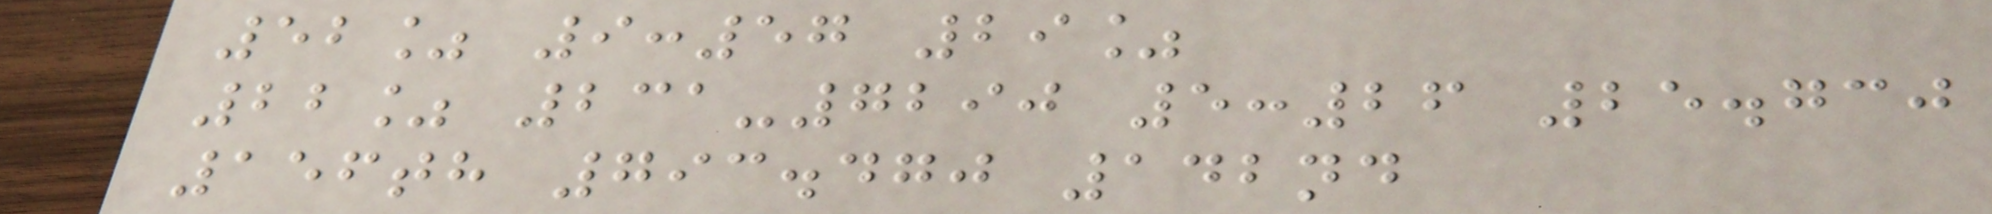52% 9:57 29%
22% 231-7290 5:26 25.730
156th 793.470 142nd
